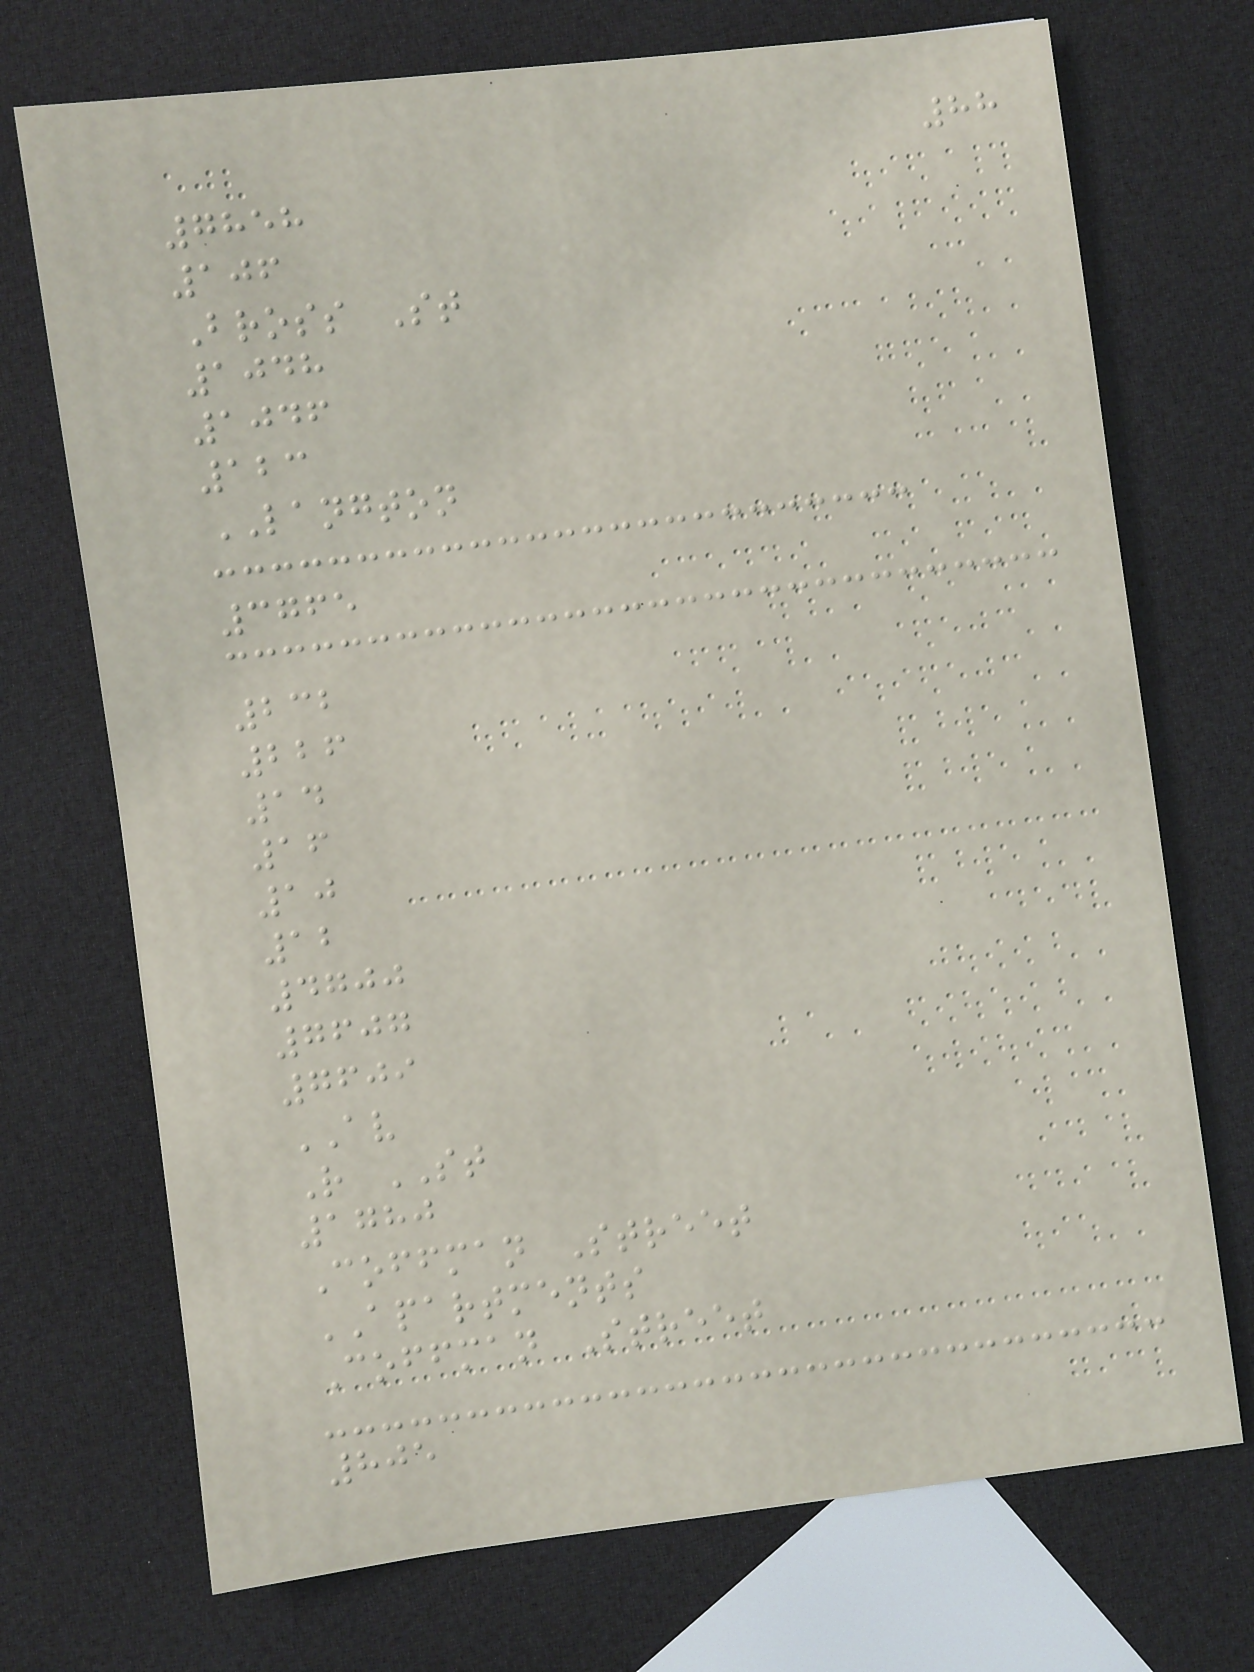88
7858
106
Bross St
1048
1046
123
LANGTON
3765
232
226
14
16
10
12
4700
7607
7609
AV
R ST
1780
Coffman Street
APARTMENTS
Coffman Street
805
